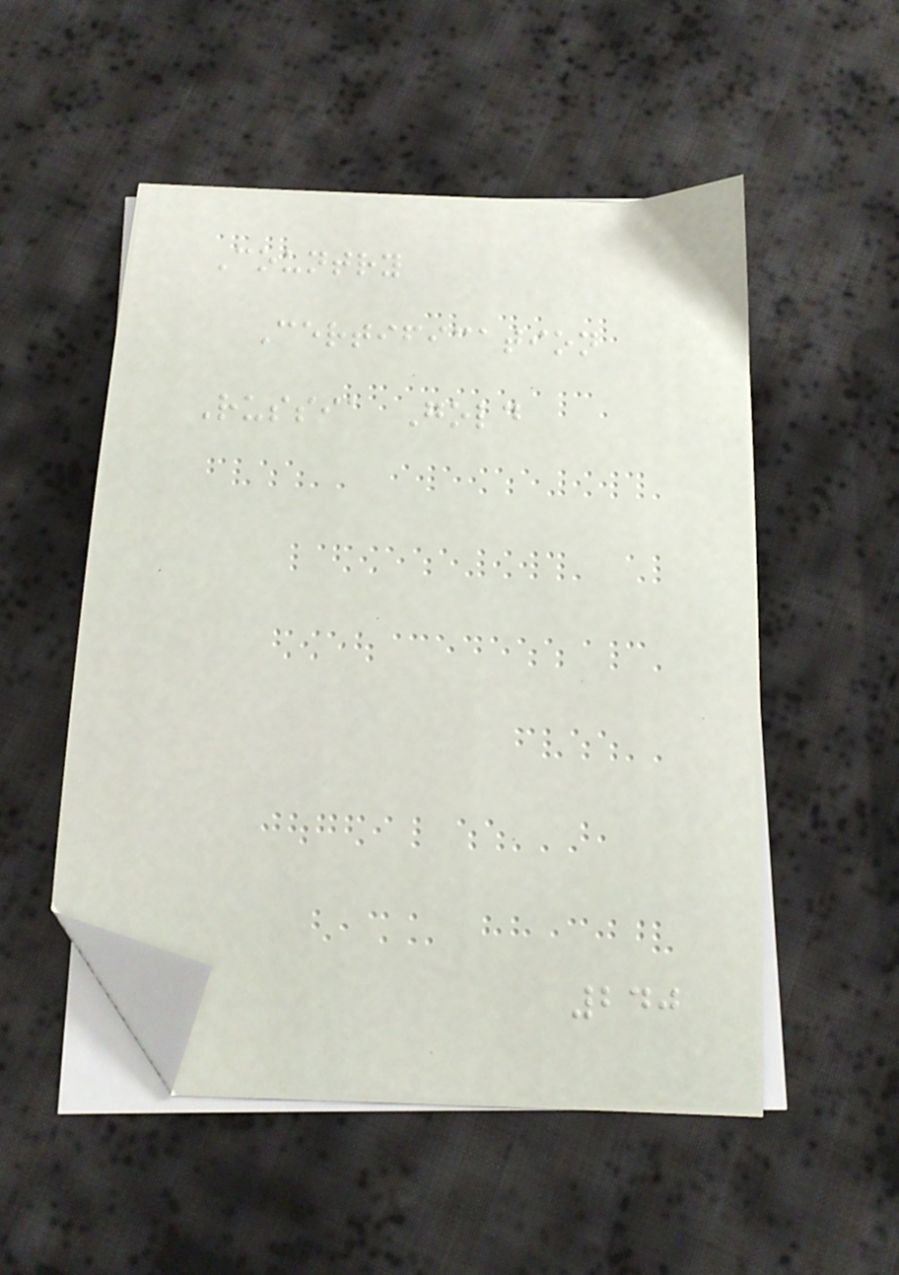Country
Certification
Russia Gold
240
